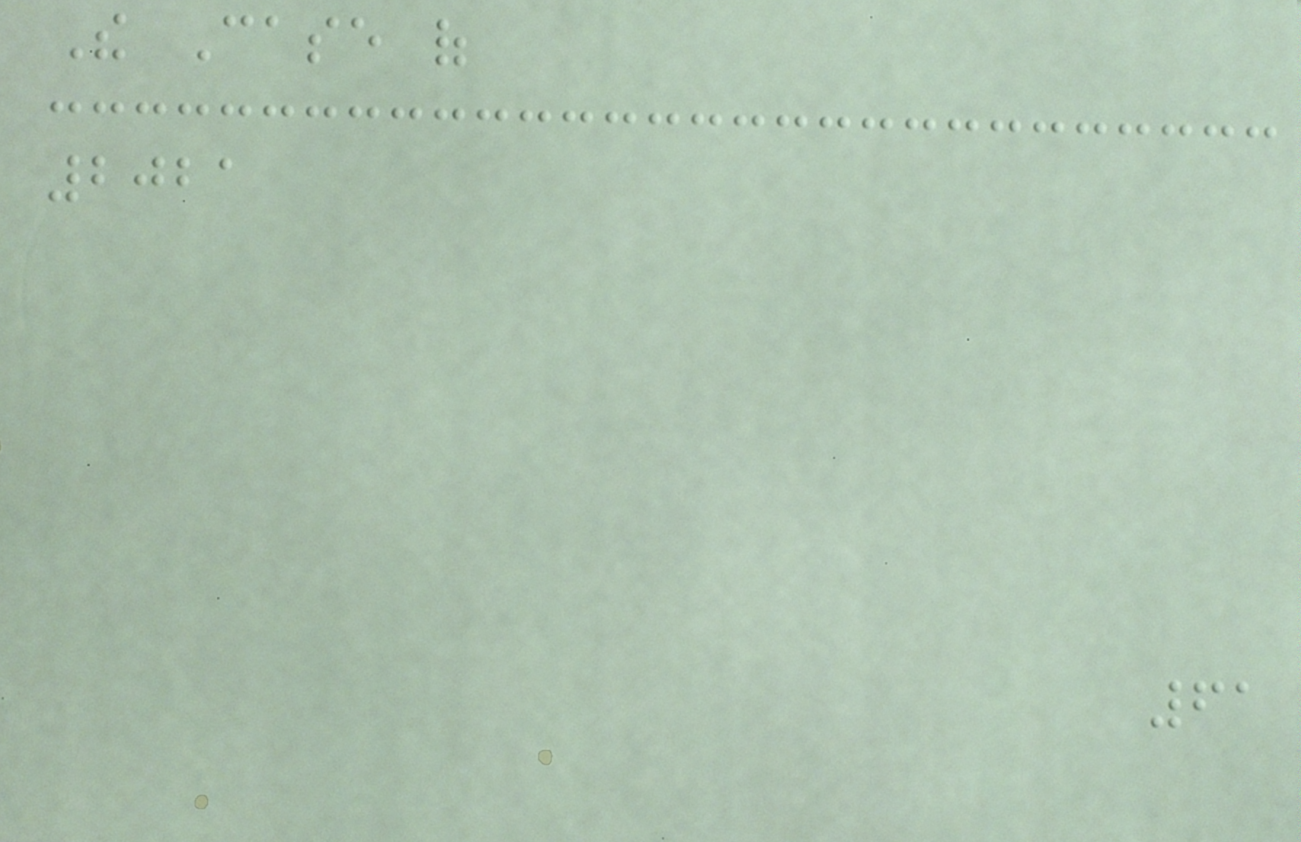The Case of
2021
61
